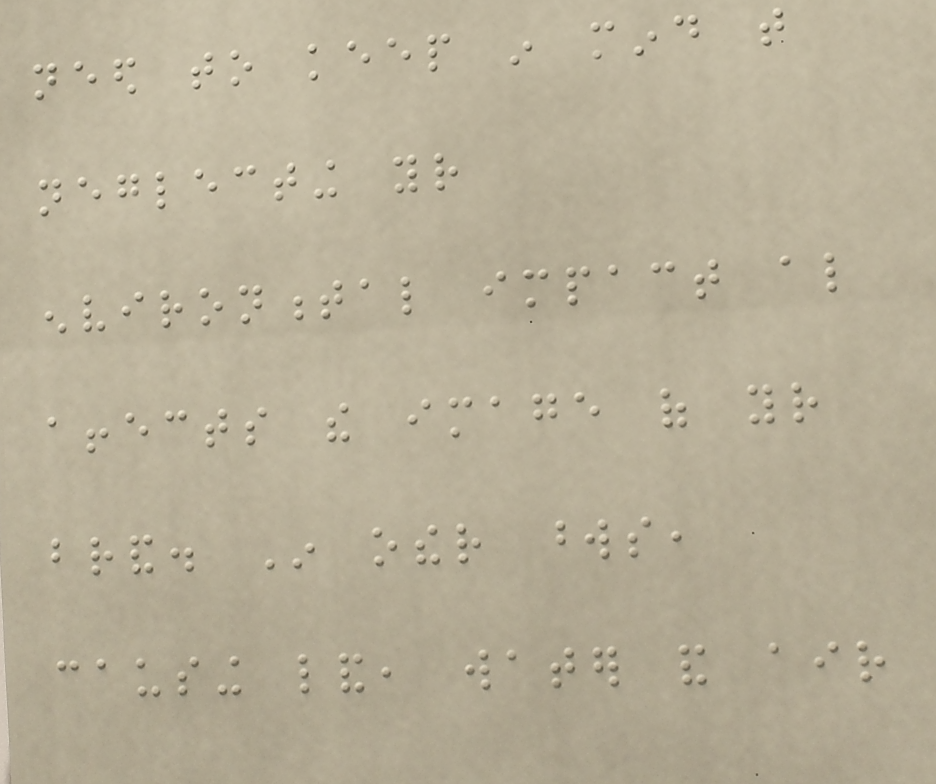need to keep in mind that
neglecting your
environmental impact also
affects the image of your
brand. In other words,
causing land, water and air
